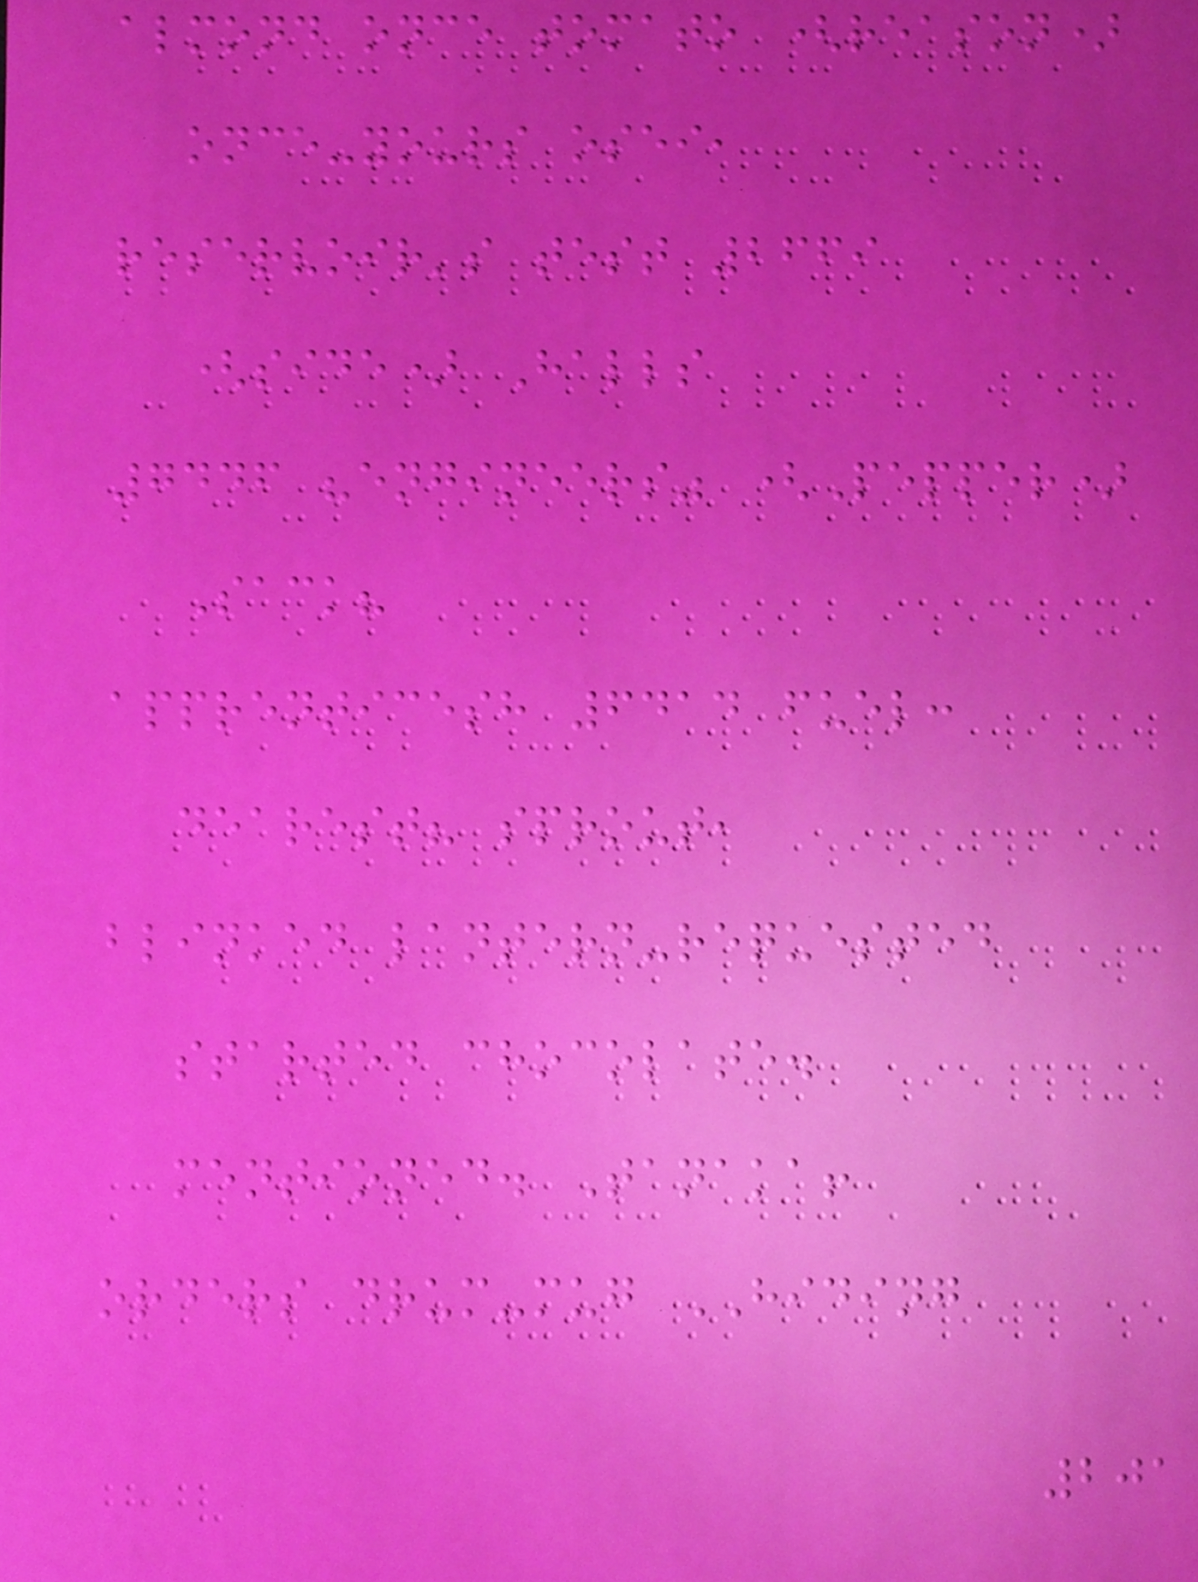almond once tomato (reason)
once-yours osei,
reservoir's test 2669
(side) Halls
7446 "engineers" (Pepper)
Sack?
apprenticesh 6414 fuel:
dearest? sprout,
blinked lantern-requested
started chocolate.
mentioned. Tanaka!
orders drum-mug HIDING
201
